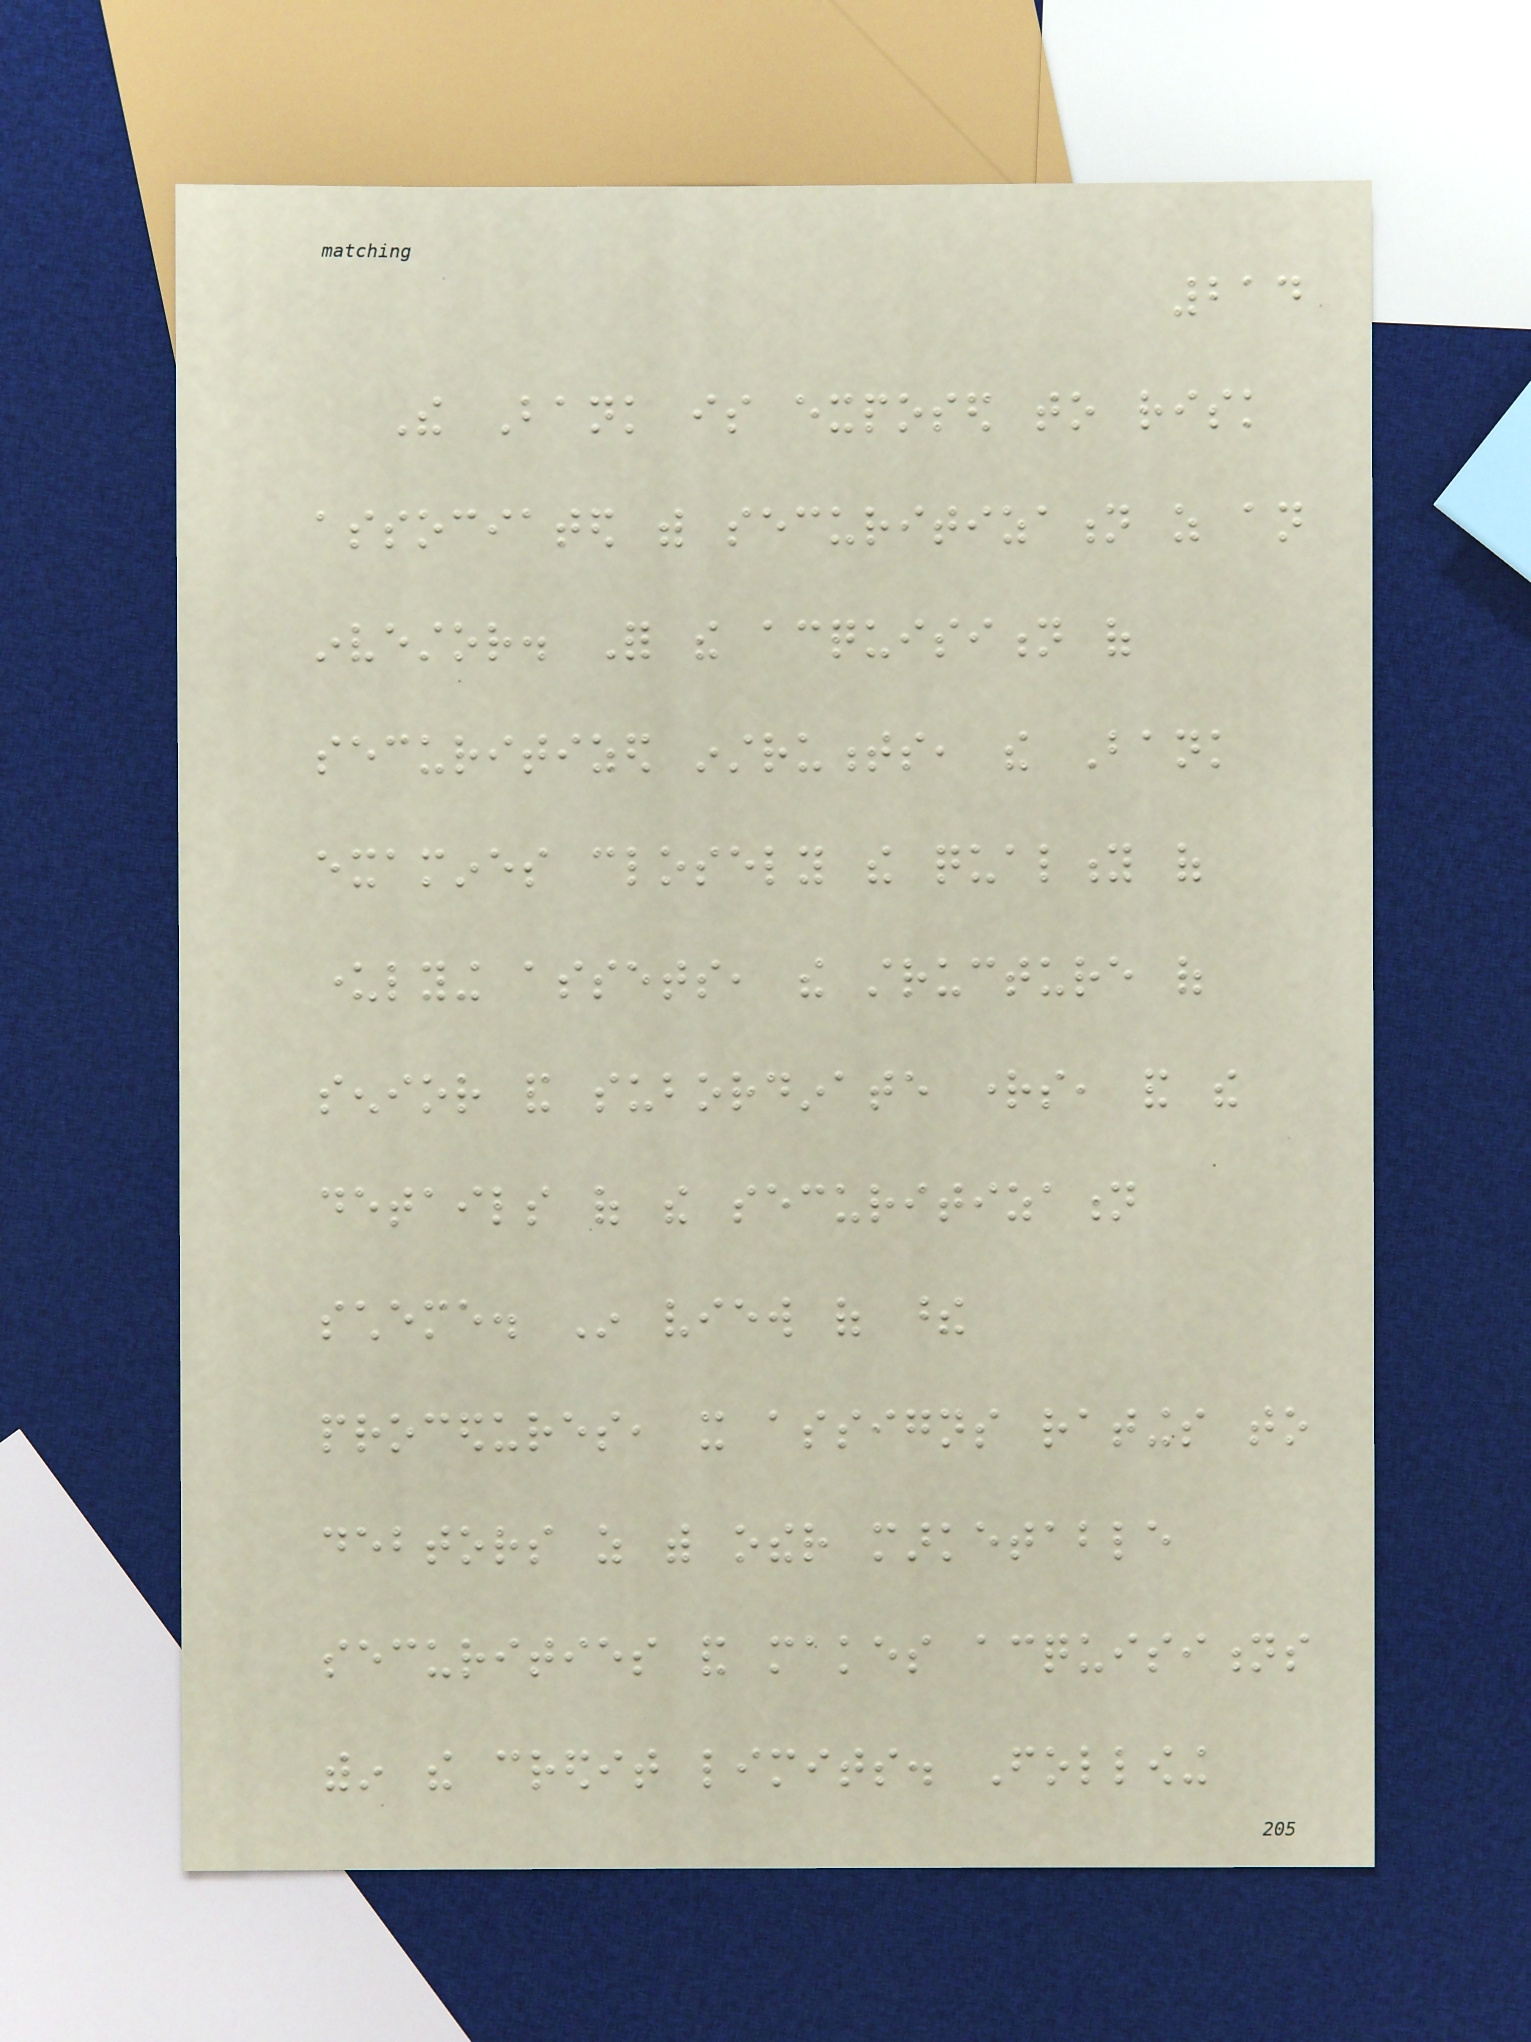214
The Bank is exposed to risk
associated with securitization as an
investor. For the acquisition of
securitized instruments, the Bank
examines closely the quality of
underlying assets, the structure of
senior and subordinate rights, and the
details of the securitization
scheme. In view of these
procedures, it assigns ratings to
debtors as with other marketable
securities and makes acquisitions
within the credit limits. Following
